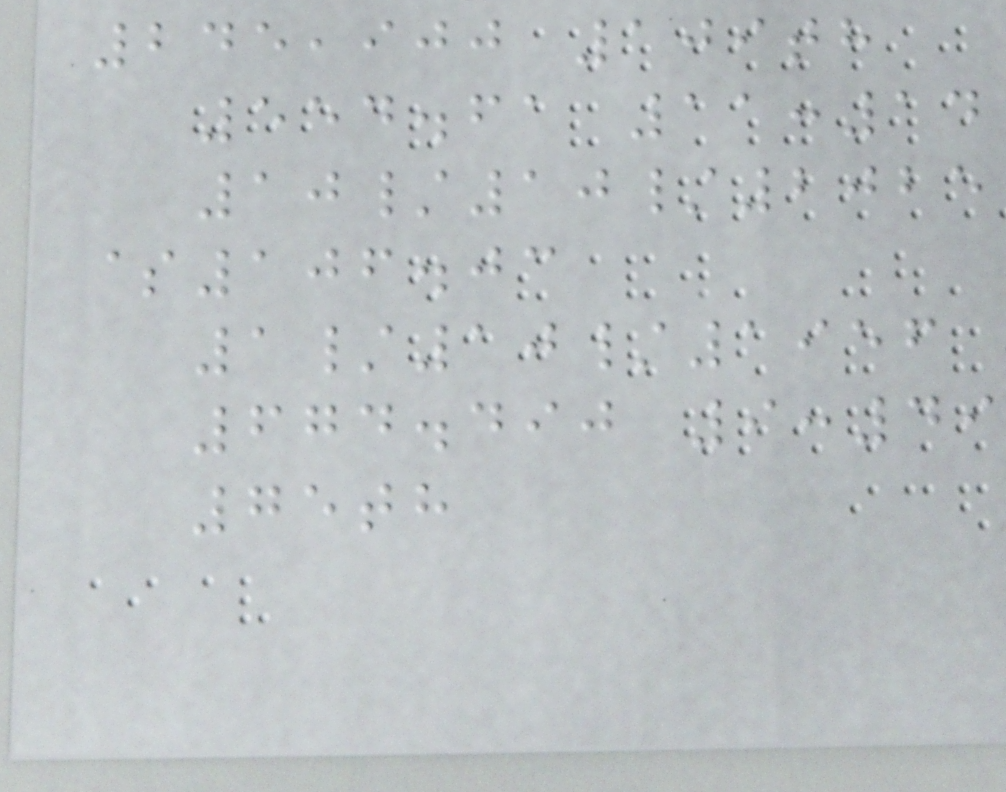245,900 109th
554.61 11:14
10/10/2025
$106.03
1/10/1956
674.490 9:49
75th
